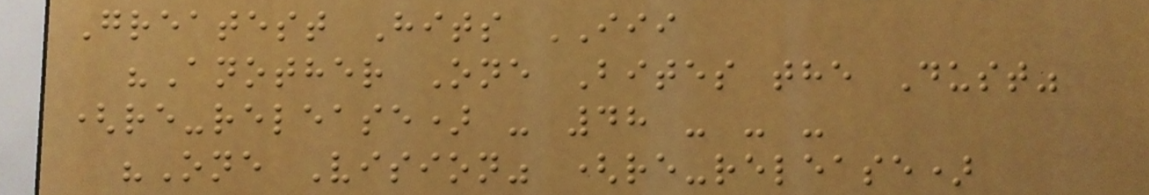Greatest Hits III
"Another One Bites the Dust"
(re-release) - 48 - - -
"One Vision" (re-release)
